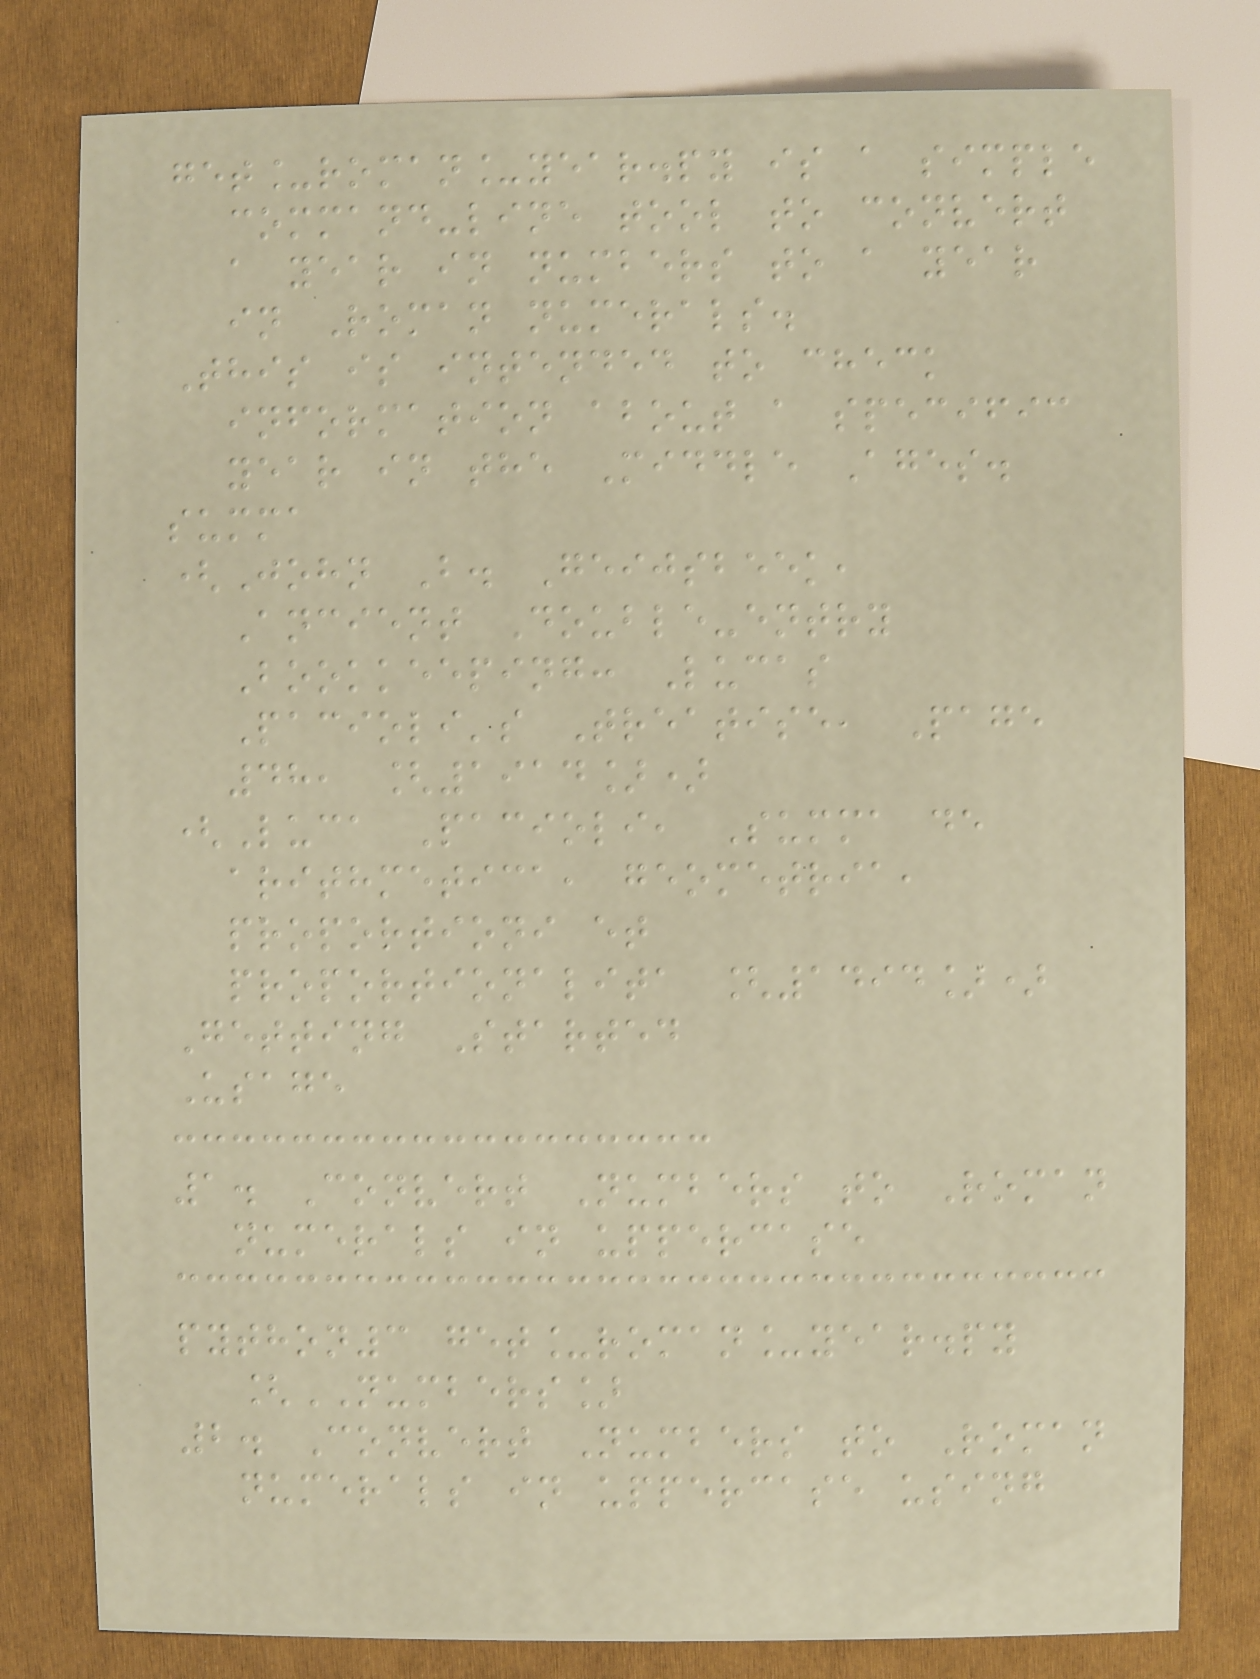get_roman_year.py is a simple
command-line tool to convert
a year in numbers to a year
in Roman numerals.
This is intended to check
information about a specific
year in the Middle Ages.
summa
(John B. Geijsbeek,
Ancient Double-entry
Bookkeeping: Lucas
Pacioli's Treatise, Page
48, [1914])
(Luca Pacioli, Summa de
arithmetica, geometria,
proportioni et
proportionalita [1494])
Getting Started
Usage
1. Convert Numbers to Roman
numerals in uppercase
python3 get_roman_year.py
[NUMBERS]
2. Convert Numbers to Roman
numerals in uppercase using
